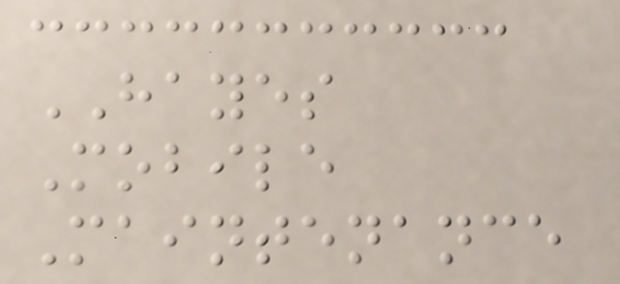HAYES
Mobile
Maintenance
